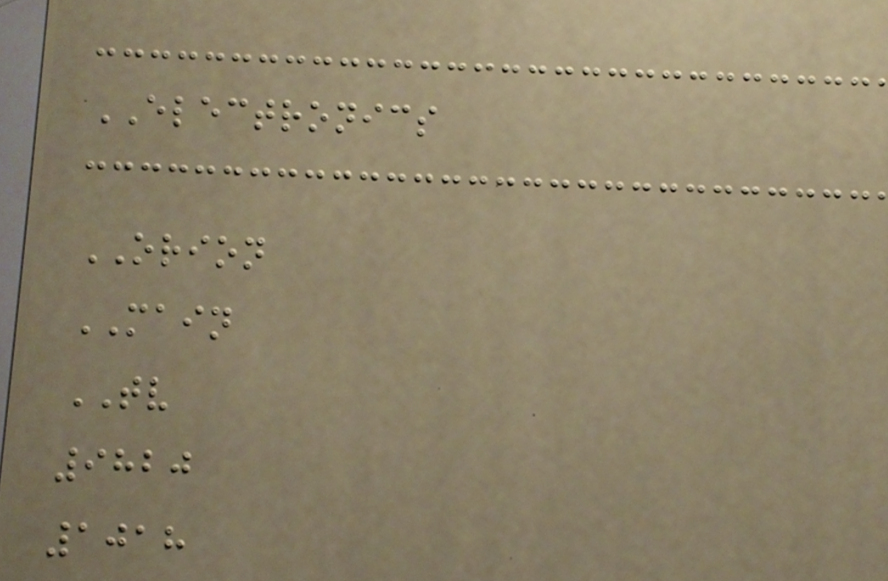ELECTRONICS
ORION
MAIN
TV
9820
1018
